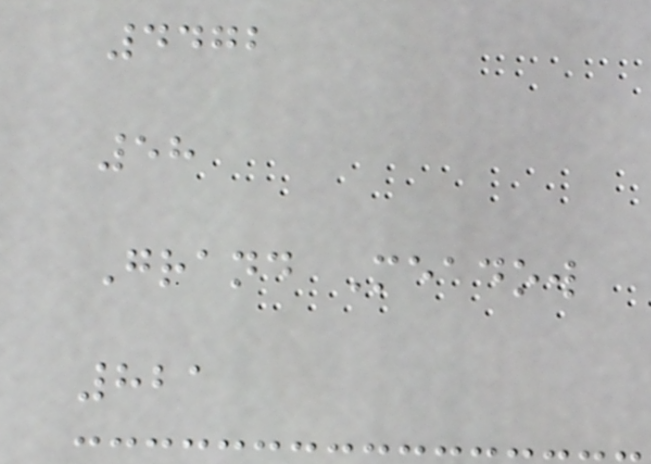4472
58
Grand Meadow
821
